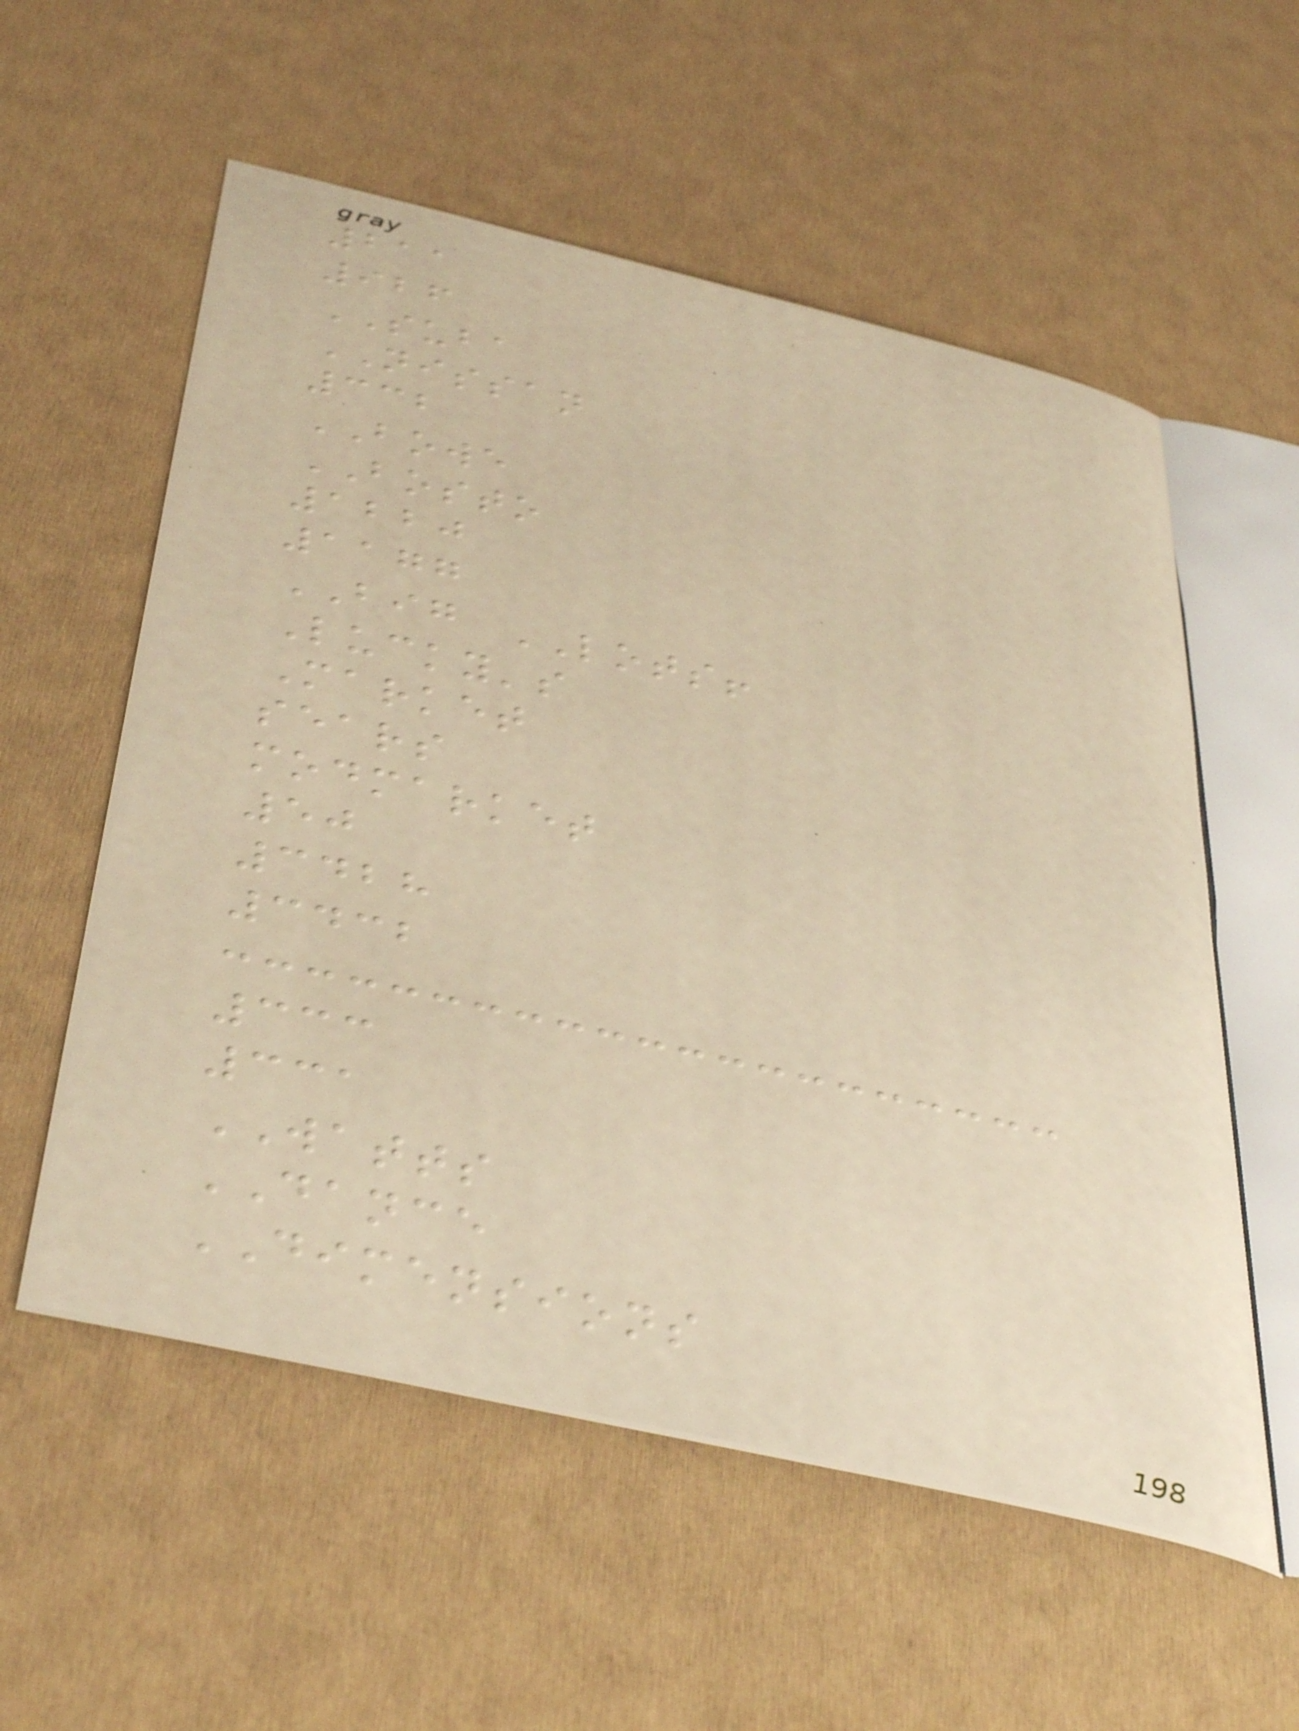211
926
SUBA
NISSAN
332
BOWE
BOSTO
1220
1177
BIG LOTS!
Lucky's
Market
sears
modmarket
50
3428
3432
333
331
WATTS
DANCE
DIMENSIONS
